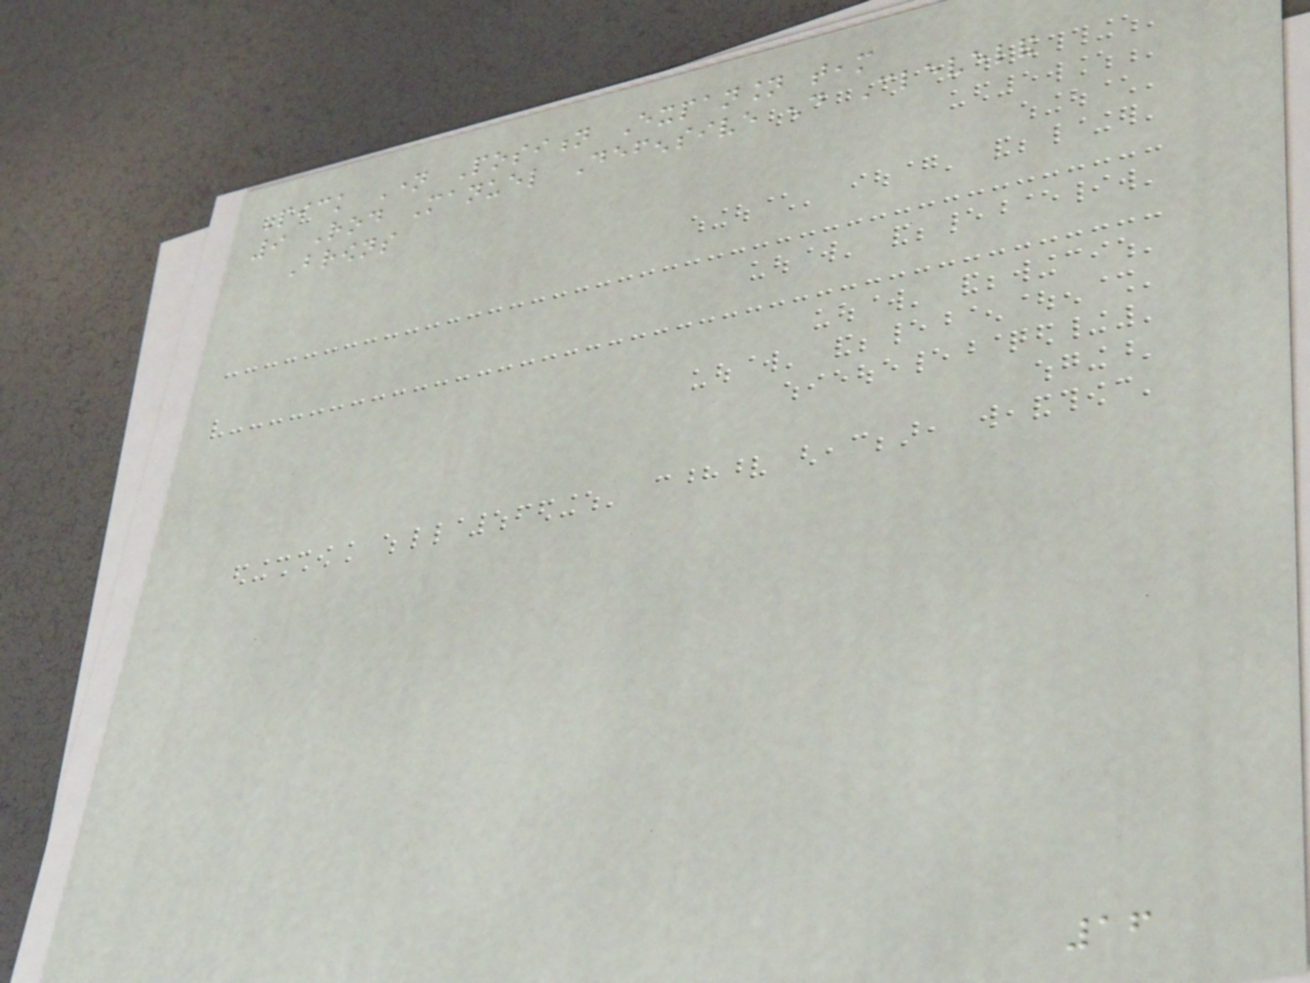Pick Name Position Expansion team
9 Rod Manuel Defensive end Cleveland
Browns
16
